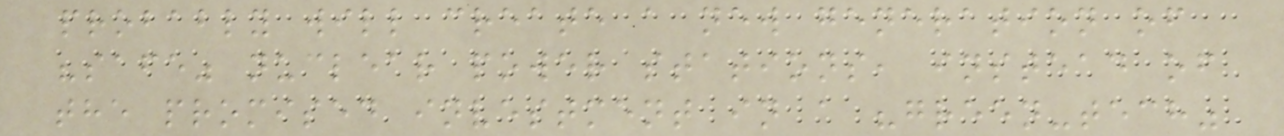probably will create a new generation of
"safe" nuclear power stations, instead of
the promised investment in a "green-tech"
